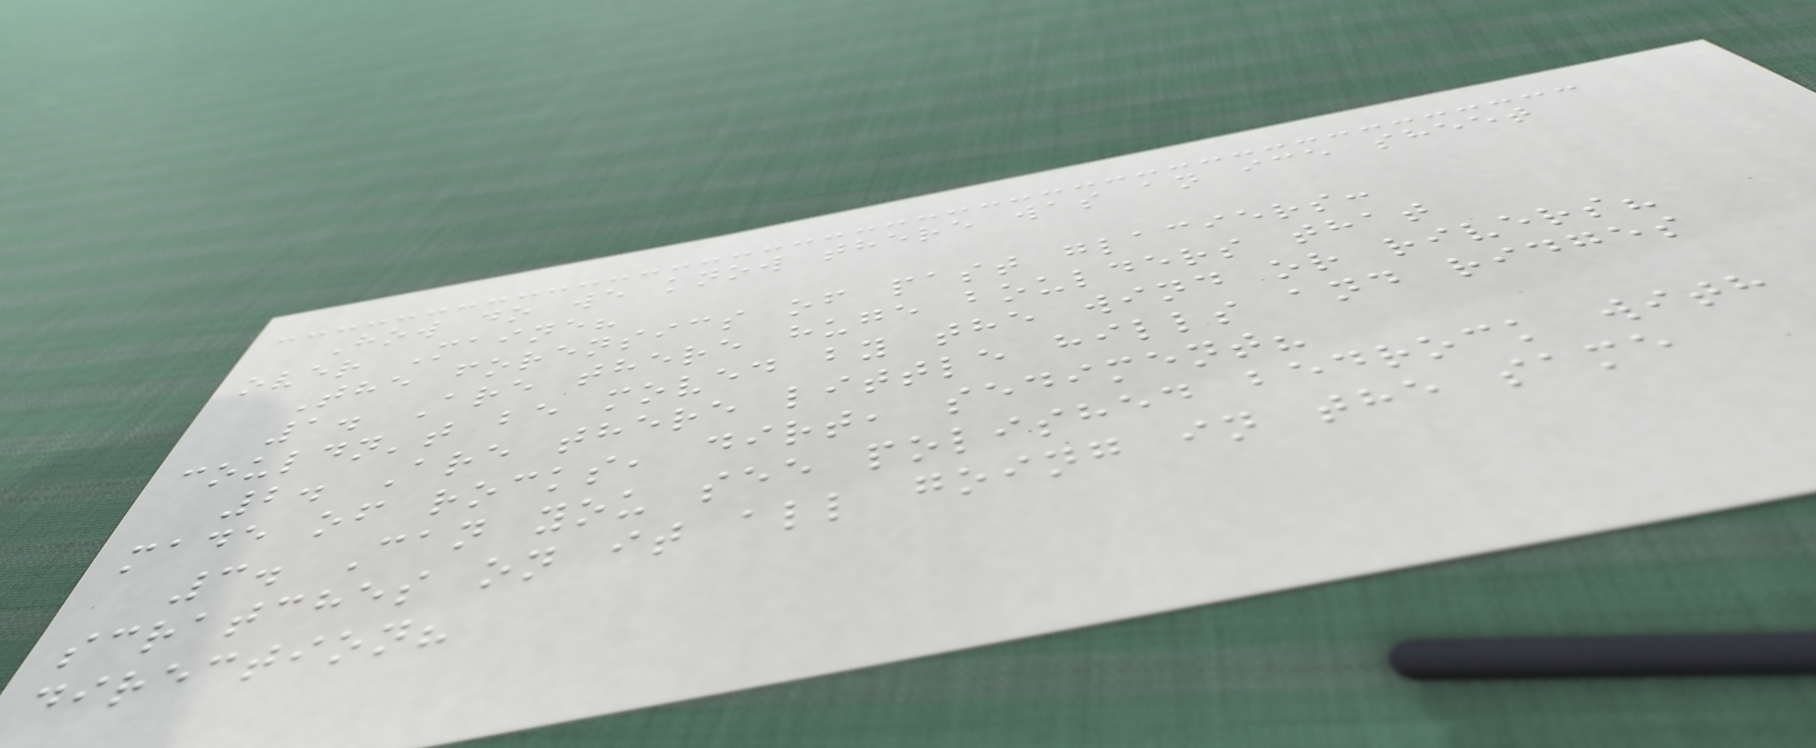How do we know there was an ice sheet
over Maine?
The forensics of past glaciers:
1. Are there huge boulders that
couldn't be moved by the wind or rivers?
2. Are there little hills and ridges
made of rocks, dirt, sediment?
3. Can you see polished bedrock with
scratches on it all going in the same
direction?
